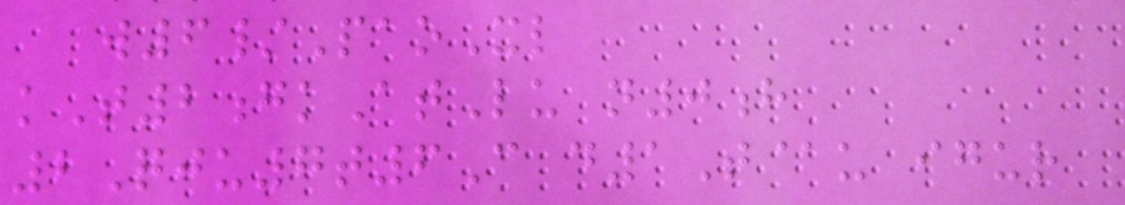w6/PaoXl
kT2gkAtLu n0h
2Qju7t6C d1T@u igur
